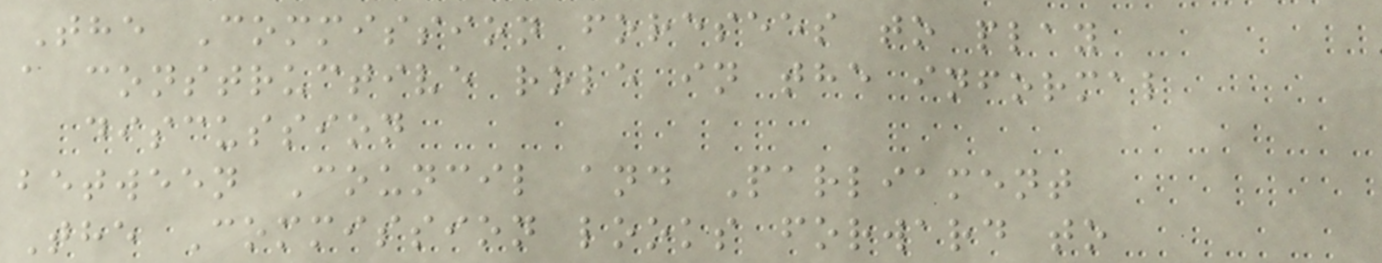The Commission foresees to play
a constructive role in the informal
discussion
between Council and Parliament
The Commission looks forward to
